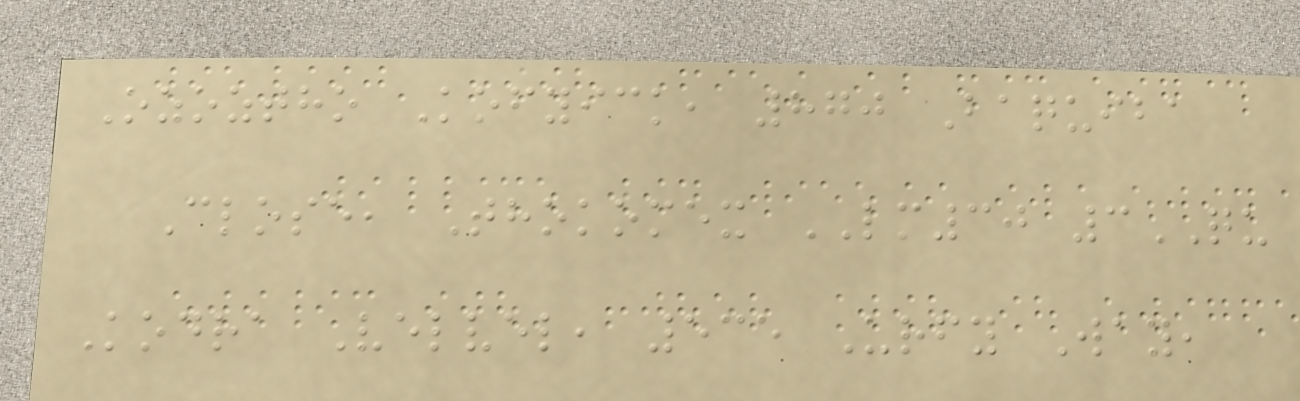Ozoztho Kofyick, 870 Baquiba
Close, Thokomex LM30 3QU
Kodra Velvel, 535 Urfy Way,
